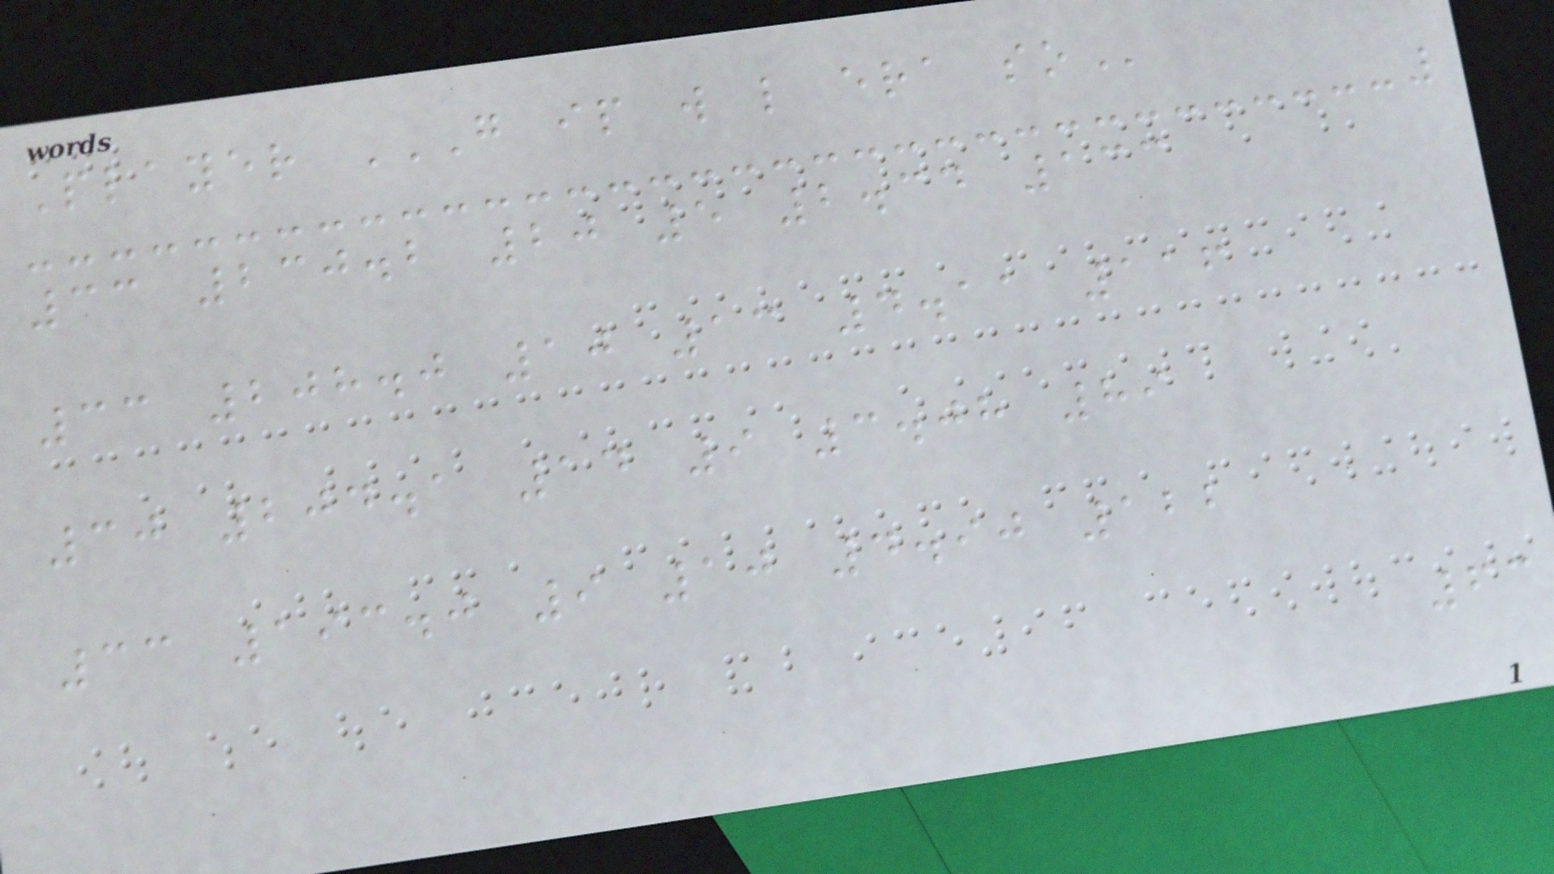Player G IP W L ERA SO
33 230.2 20 5 2.34 133
33 208.0 10 13 4.11 116
30 204.1 14 9 3.08 89
33 193.0 9 10 4.90 122
63
